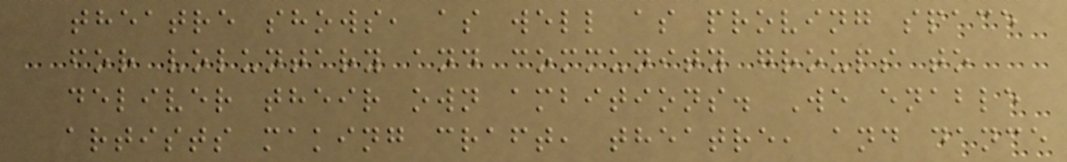theatre shows, as well as proving space
for voluntary and community groups to
deliver their own ambitions. We enable
artists making craft, theatre, and dance
